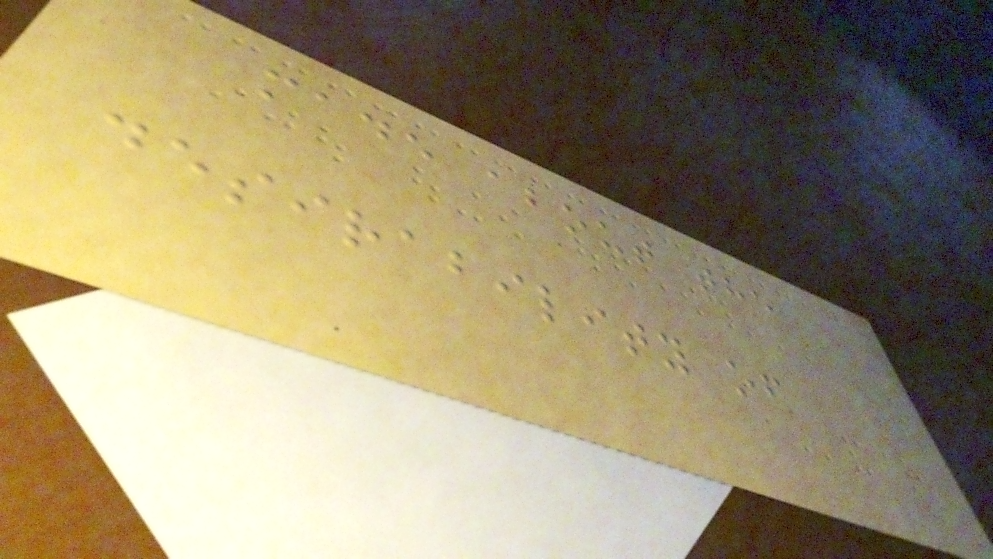made about the
desirability of
